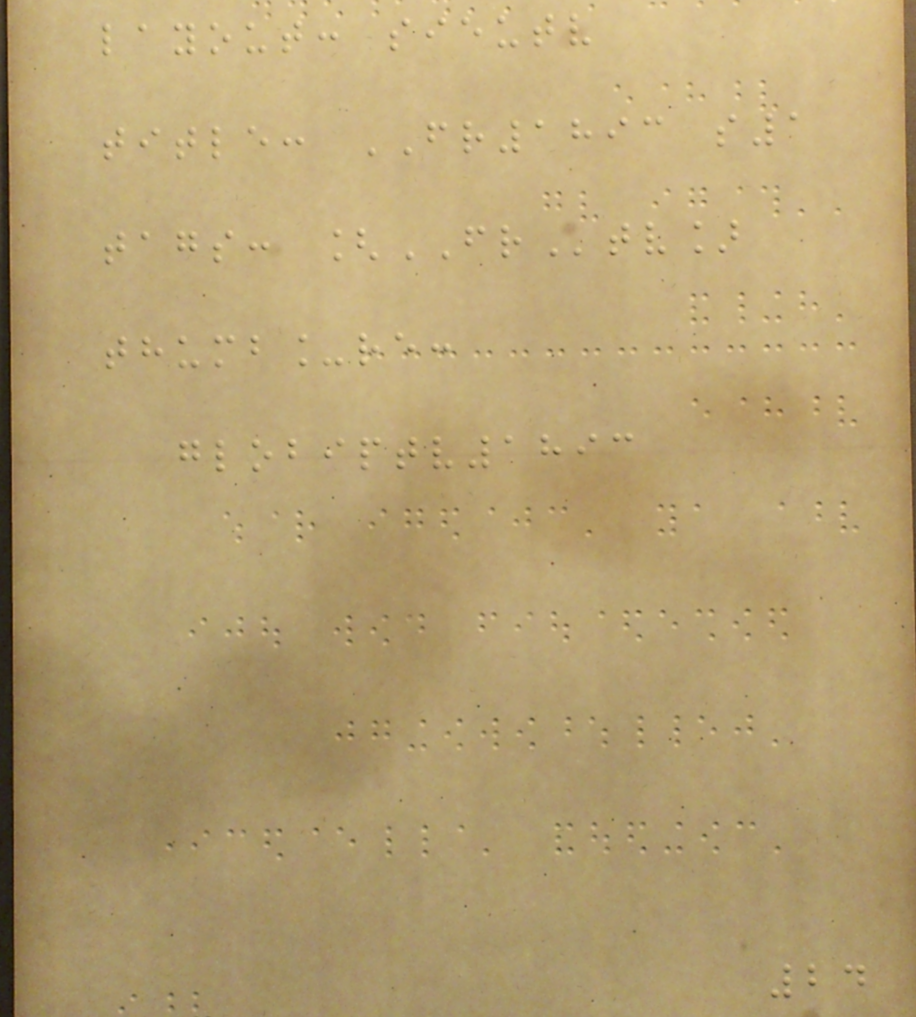layout: sieutv
title: FR1893 s1
tags: [FRtv]
thumb_re:
globiptv1893
24
